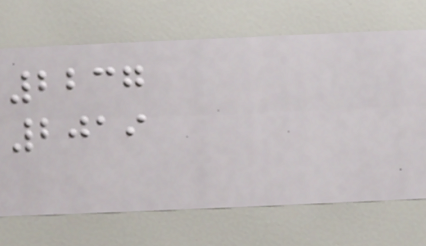2237
2019
